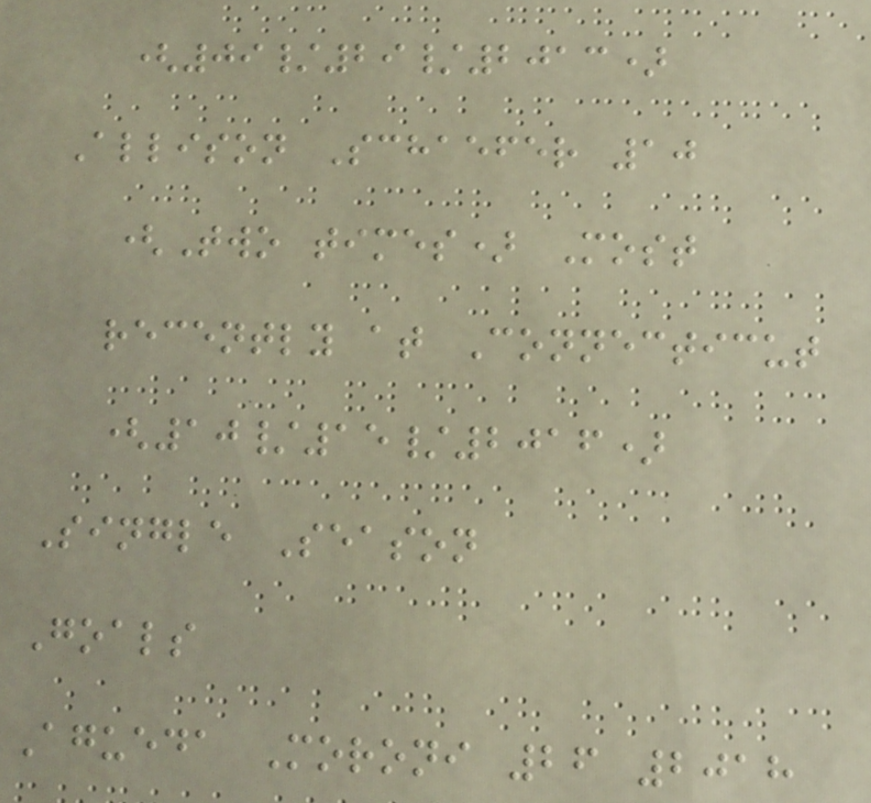(09/29/2013)
Allison Schaefer 10
(Two times) Most
recently at Connecticut
(10/15/2016)
Single Season
Goals
Agueda Moroni 26 2018
